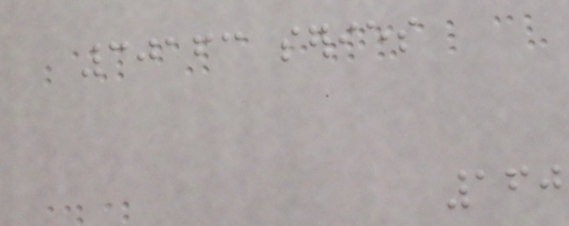30163 series
160
